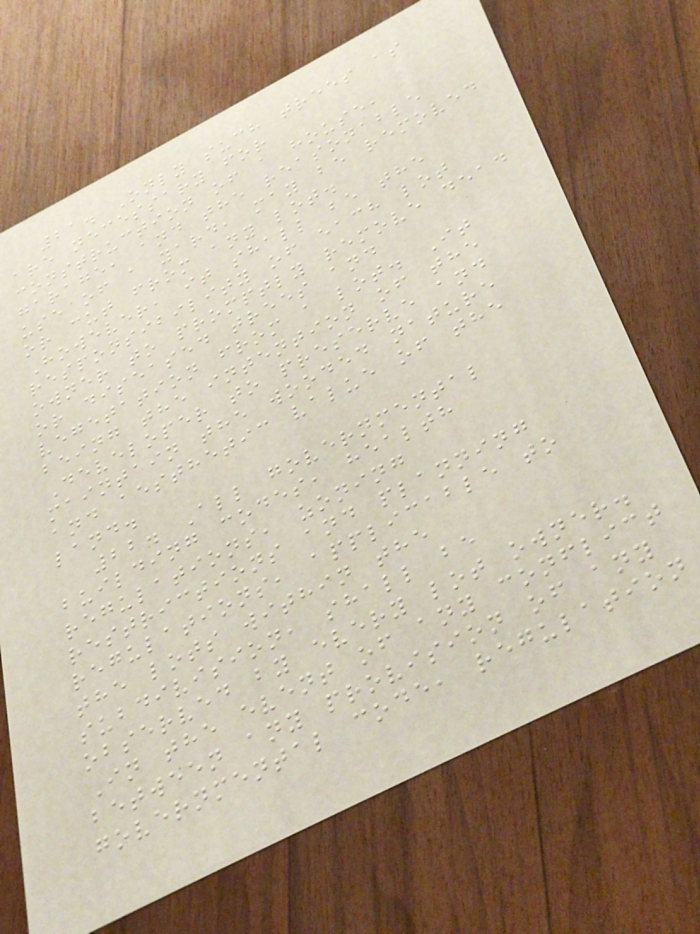21. Only such trees as
are necessary for
construction of a house,
garage, and the reasonable
use of a yard, may be removed
or cut from any lot.
However, it shall be the
responsibility of each lot
owner to promptly remove dead
or diseased trees and
vegetation from a lot. It
being the intention of the
Developer to preserve and
maintain the wooded nature
and aesthetic value of the
land.
22. All governmental
building codes, health
regulations, zoning
restrictions and planning
regulations, applicable to
the lots within the
subdivision, shall be
observed by every lot owner.
In the event of any conflict
between any provision of any
governmental code, regulation
